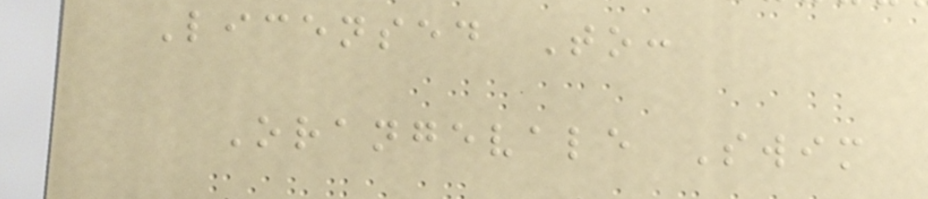Licensed To:
Orangevale Swim
